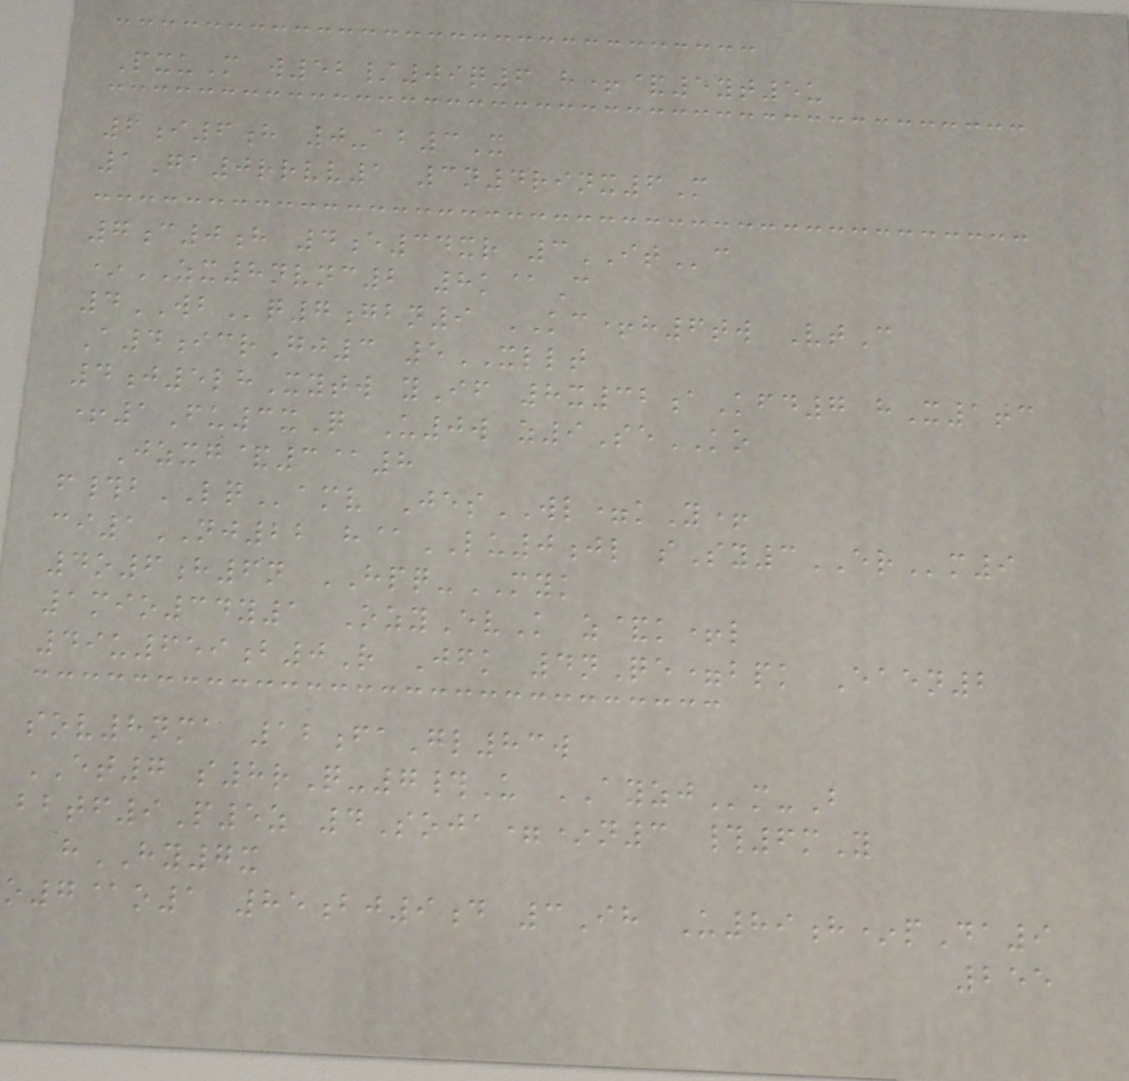PxuM w52/09q6 h+&5yt5u
6i6h 0-ab3X
1Ga0rrvv1 3n4rinx6M
7c0h 4e34xr 3ITc
*ZX8nvnc2 8k@C
4WBq7gbn9 KC+h6tw VtC
A4icrGj3 5XLLT
4j5lhXytw yIf 8x32aKfd7 hX1tc
+1Fu3xQ U0w z9SeKO
Jzxg&3@8
f#bLQamv JesWL=kY+
ci1NJ22 h@LU0jl sSy3ERm9
4o6h6n HPQ-MYK
1mio34y1 OzyEvK z&k+l
49u659b0R Jfk 4nQe=bpk Eaen2
sov8nma 12faGl83w
ET7 s8rQ-7#U AYZJm-B
bbtf9P5z 4Soja=*n3 #6mY
hHY7x
o7@o1 85bj9d 3Ih U89h*pDa9
255
